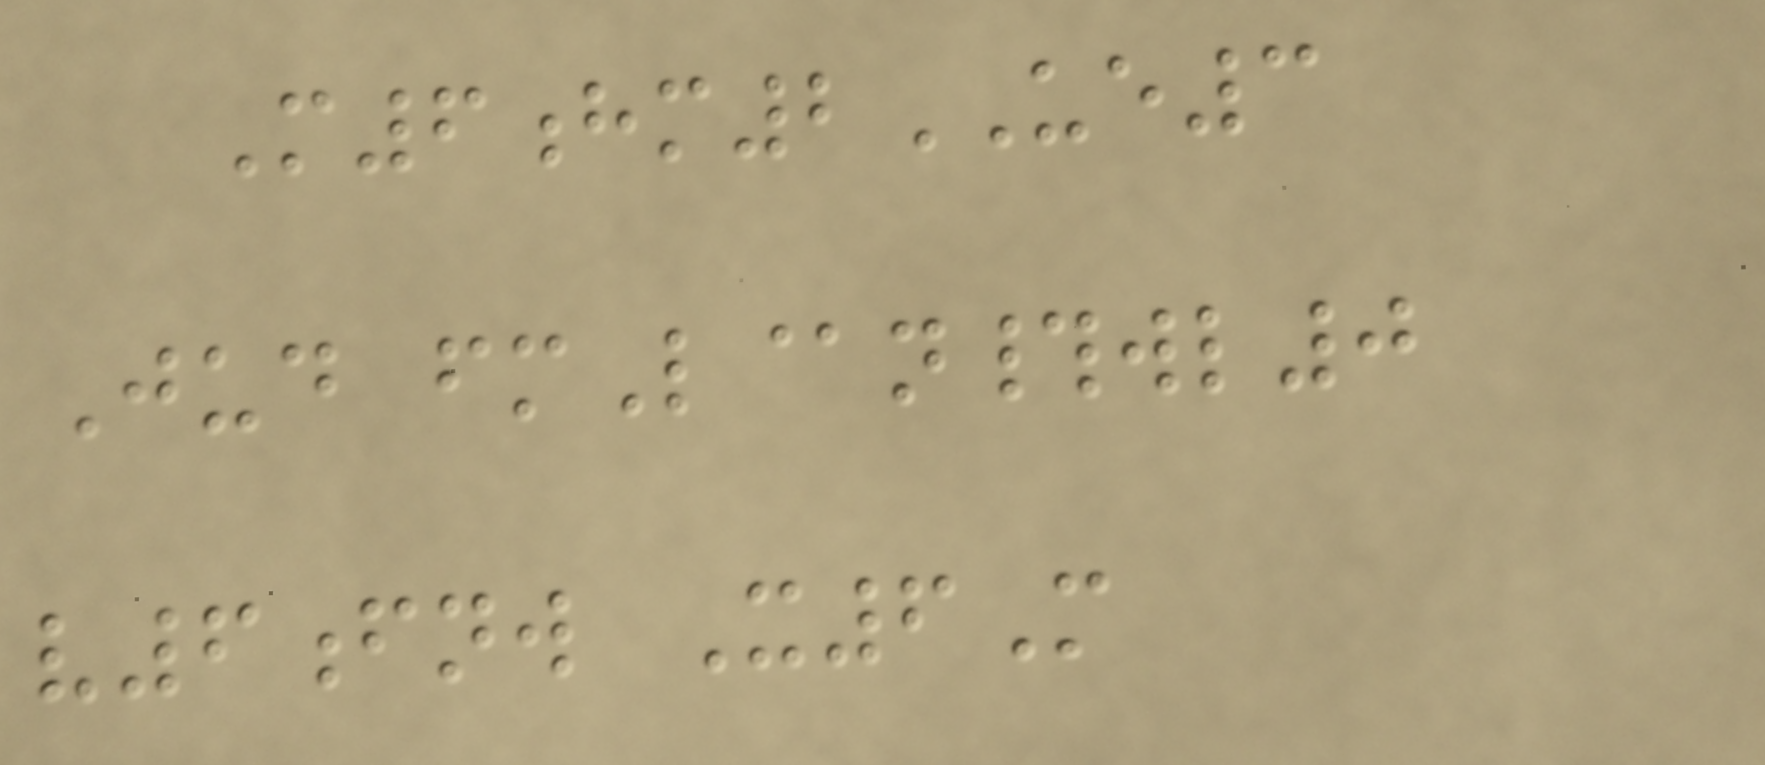M6hm2UE3
Jud fmL@n#wl0
v6fnw X6M
